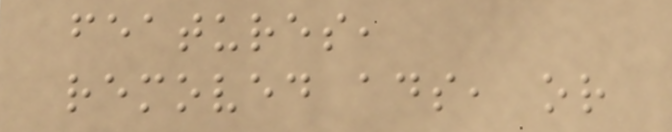features,
removed ads, or
